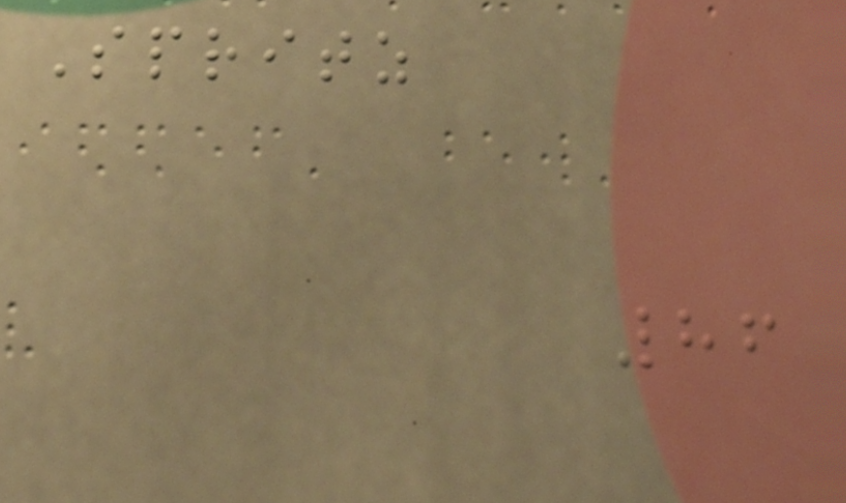Spritz
86
